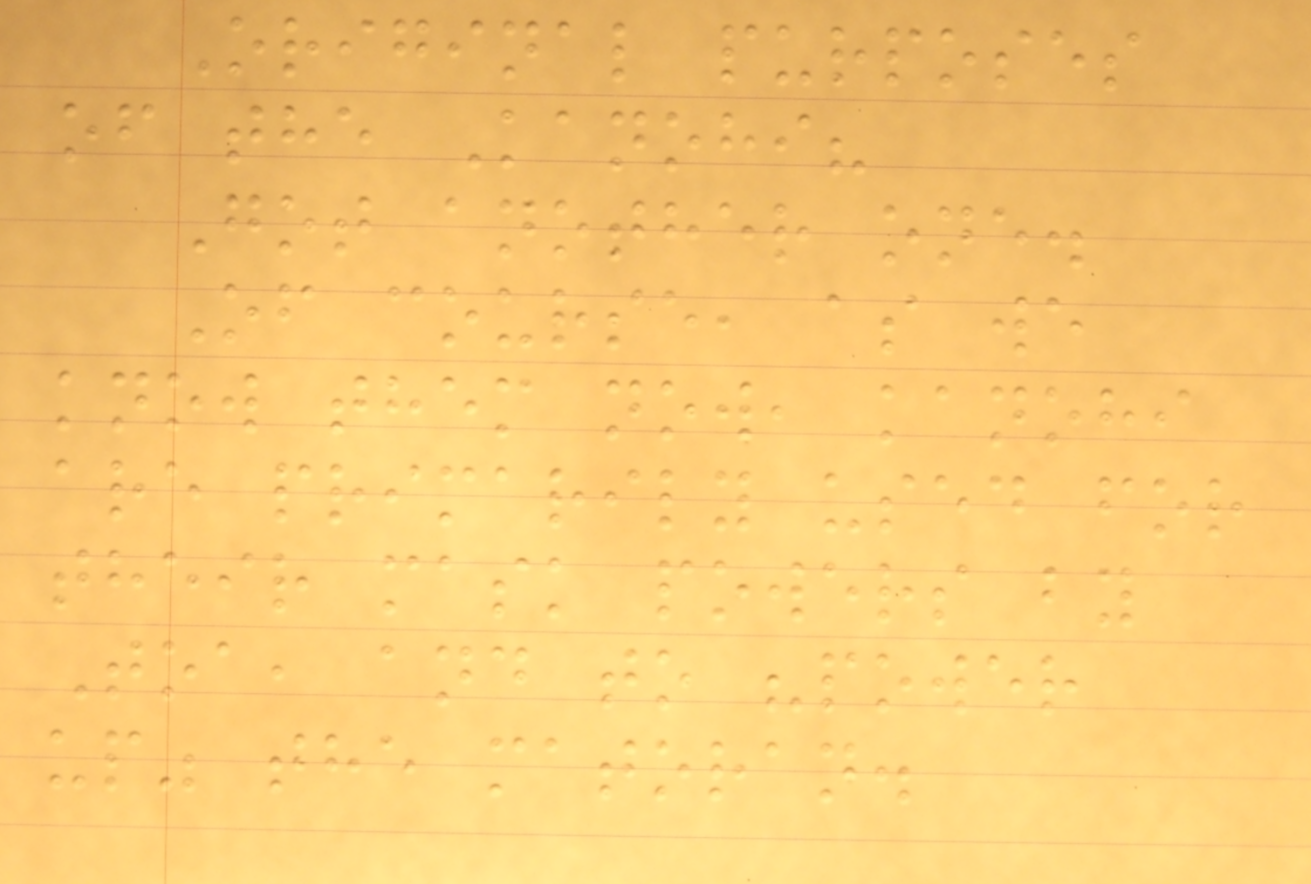Original purposes
of the Kanohi?
Got another one.
Of course, as we
know them now, kanohi
are primarily used for
their mask powers by
Toa, and to "power
up" the matoran.
